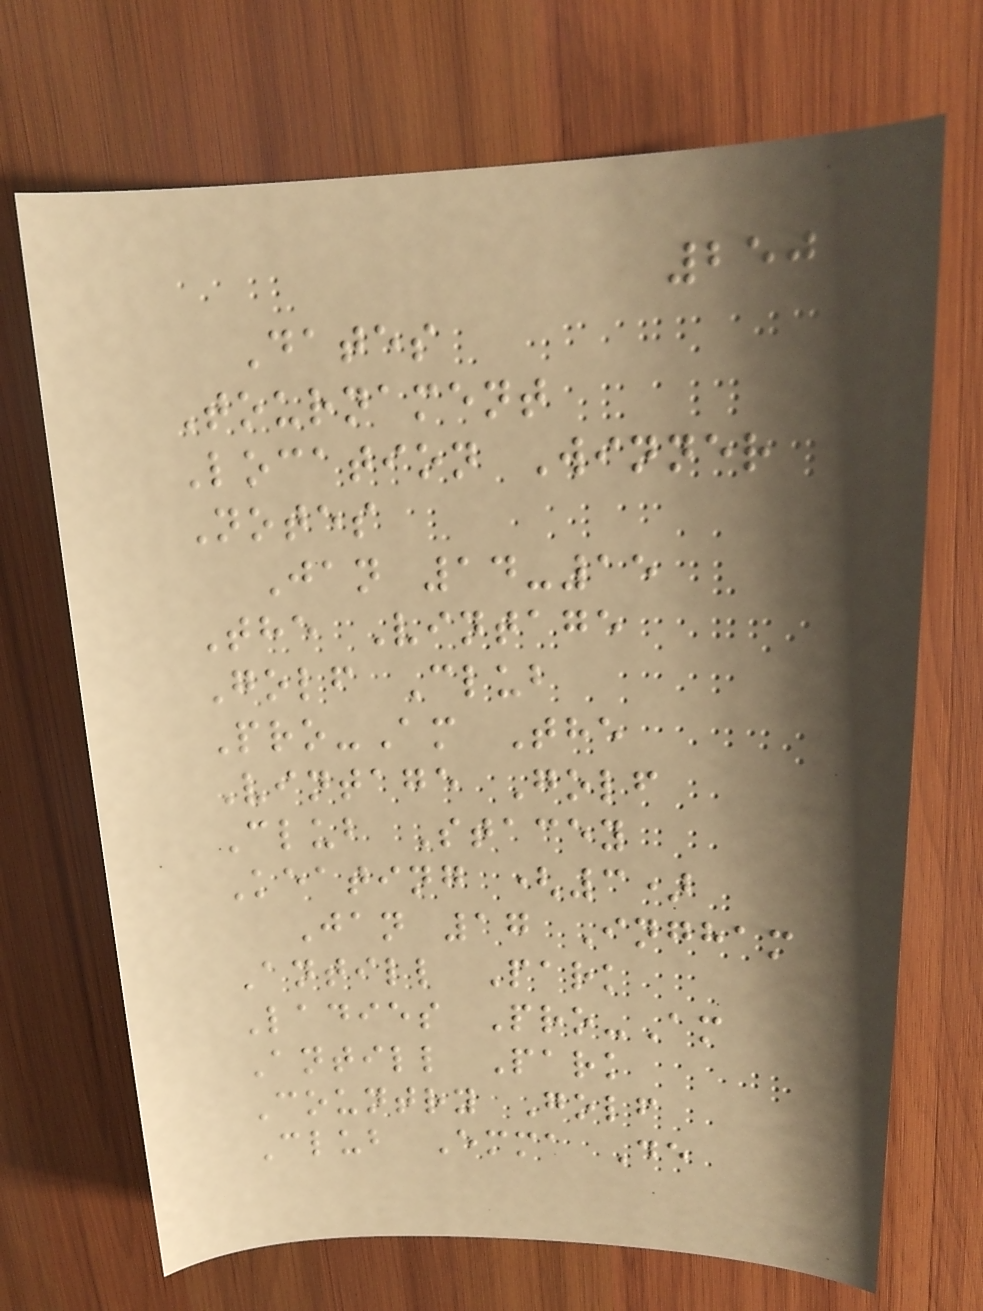250
Dates
Tournament
Location Winner
Notes
Jan 14-15
The Vintage
Golf Club
Pro-Am The
Vintage Golf
Club Stacey
Keating (3)
Jan 17 Ingham
Antill Park
Ladies Pro-Am
Antill Park
Country Golf
Club Emma De
